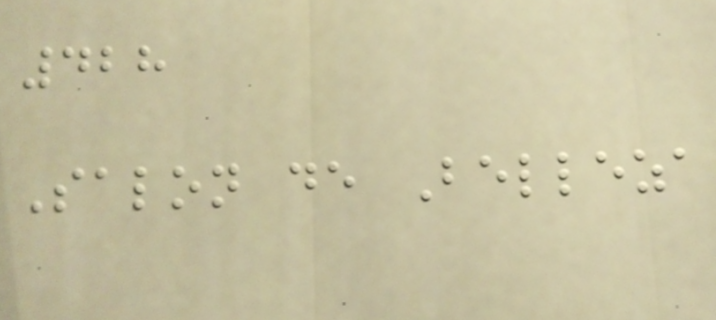428
Salon de Belleza
